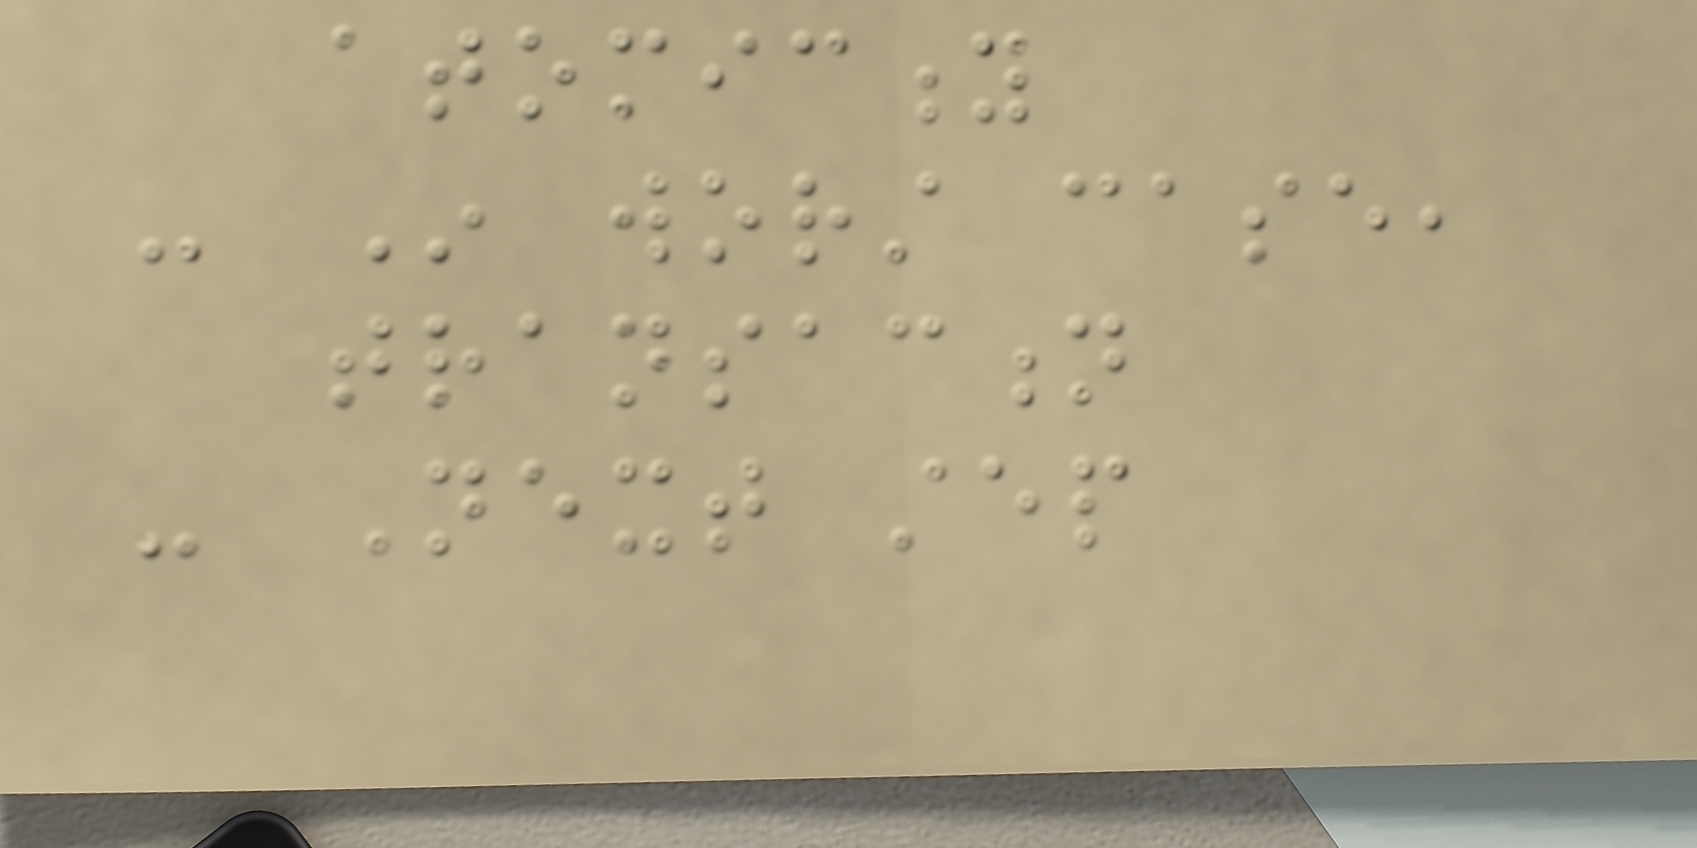atomicity
- In worst case,
transaction
- Next step
